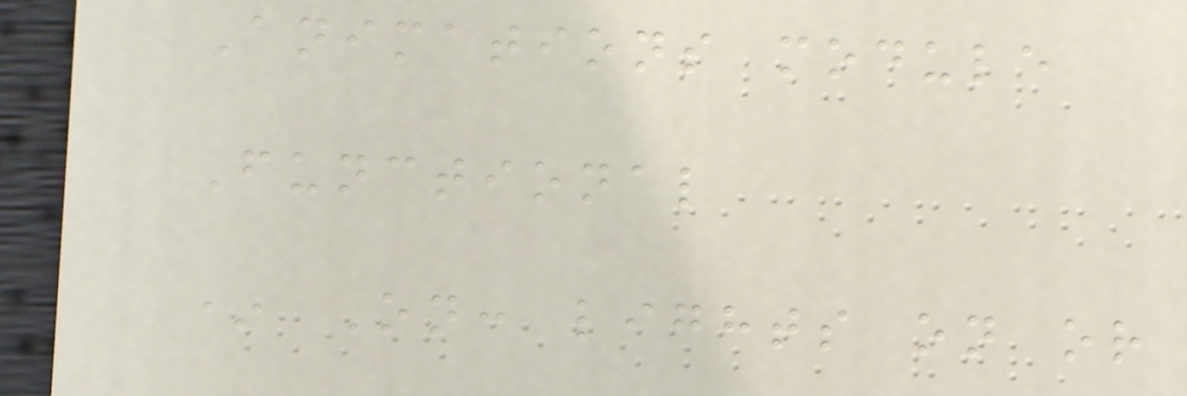Animations module
Functional
* On: lights on or
